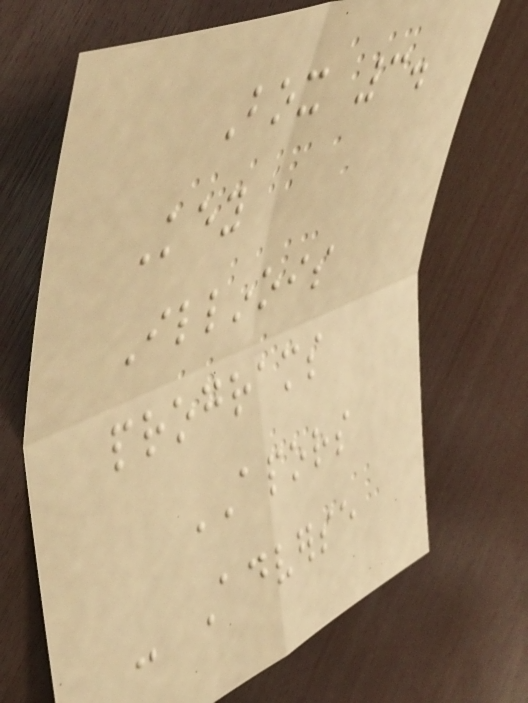Box 3.
Key
Illinois
programs
APORS
- Adverse
